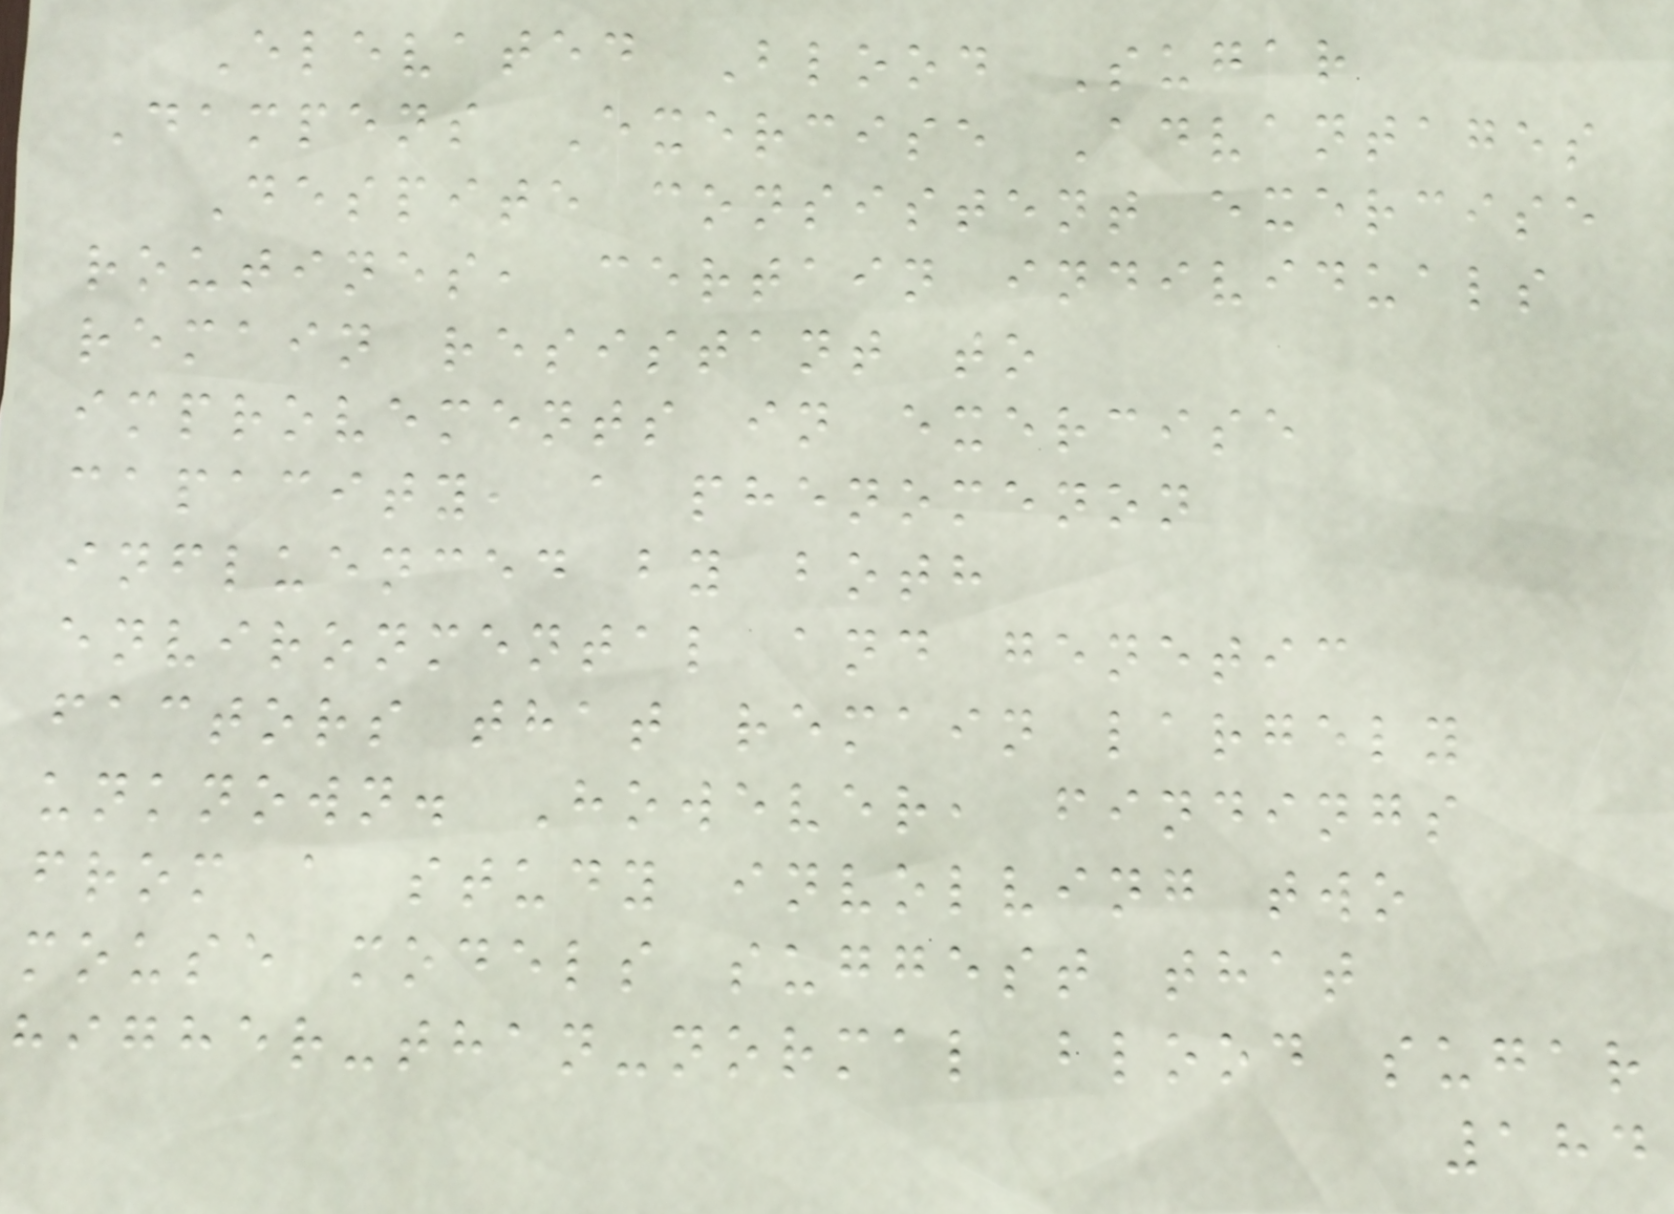Elevated Blood Sugar
Dampens Exercise Advantages
Despite consistent exercise
routines, certain individuals
remain resistant to
improvements in exercise
capacity, a phenomenon
influenced by both
environmental and genetic
factors that remain largely
unknown. However, findings
from a study involving two
mouse models suggest that
higher-than-normal blood sugar
184
